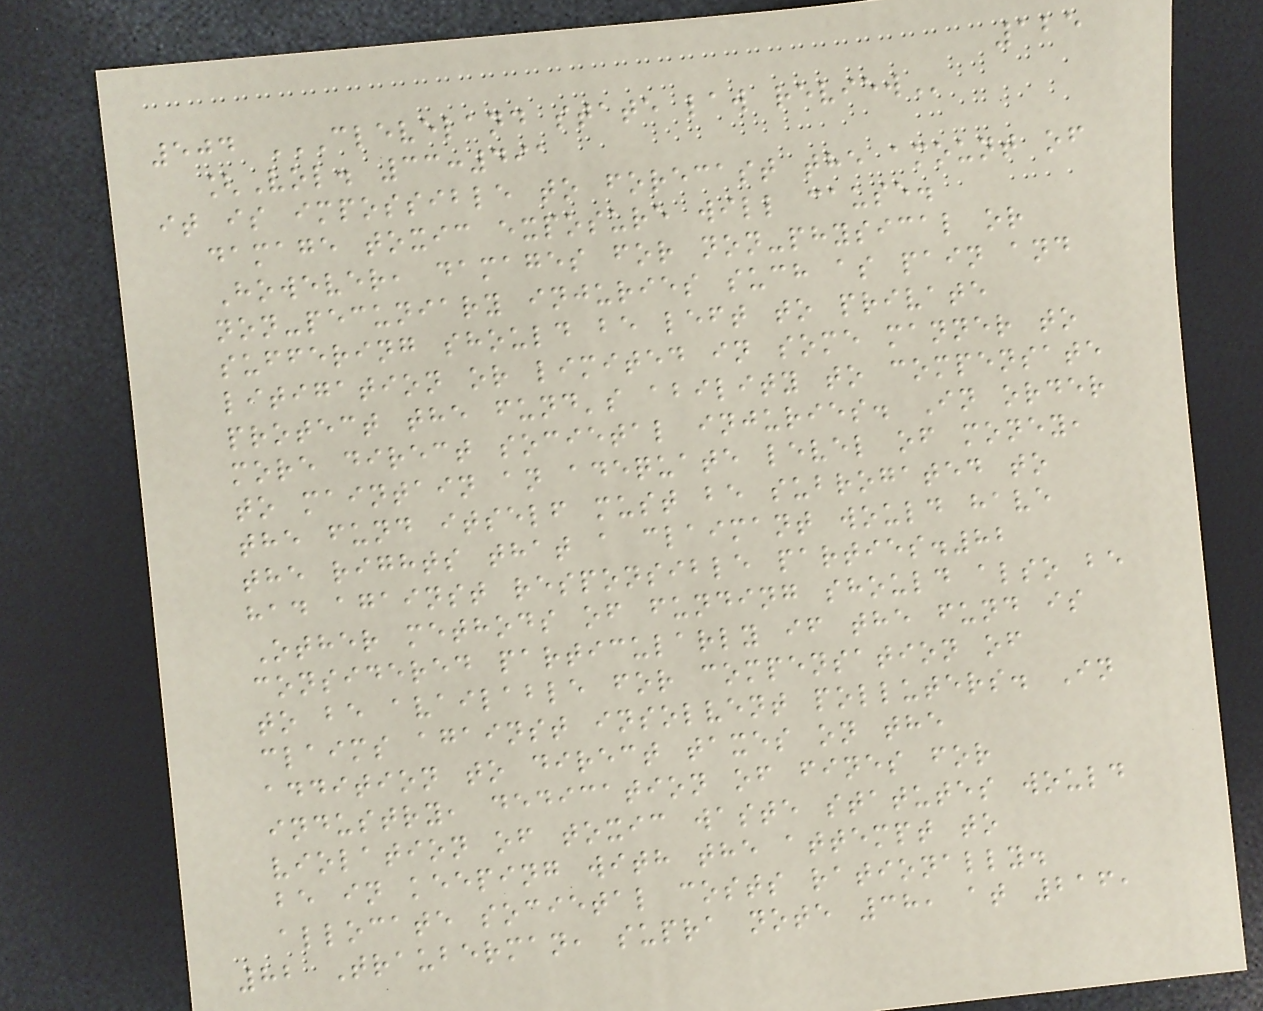125
504 CLEVELAND STATE LAW REVIEW
[Vol. 33:491
it is impossible to forecast the amount of
damage toxic exposure will cause.
However, damages for non-physical or
non-pecuniary injuries such as pain and
suffering should be left to private
litigation or limited in some manner to
protect the fund's ability to compensate
more direct societal injuries. In order
to maintain an adequate level of money,
the fund itself must be subrogated to
the rights that a claimant would have
had against responsible parties.82
Other methods of funding should also be
considered particularly if the fund is
to be available for compensation of
claims against insolvent polluters. In
addition to direct taxes on the
industry, dedication of fines for
violation of toxic waste statutes would
be in keeping with the attempt to
allocate societal costs rationally.
82 Trauberman, supra note 38, at 216,
